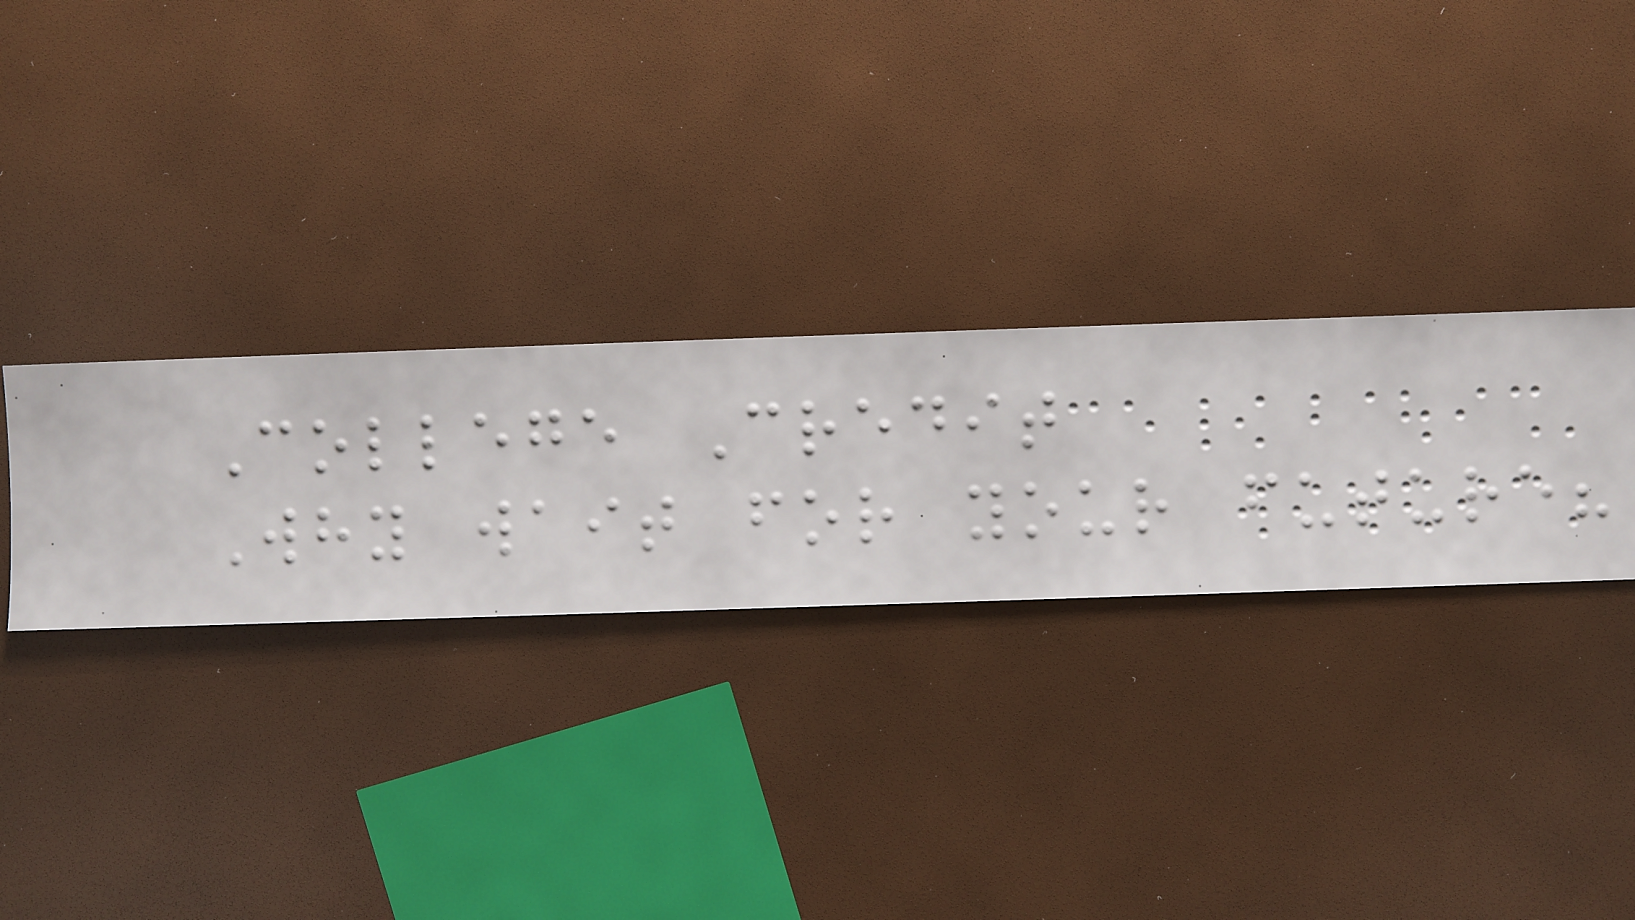College Credit
Why wait for your future?
